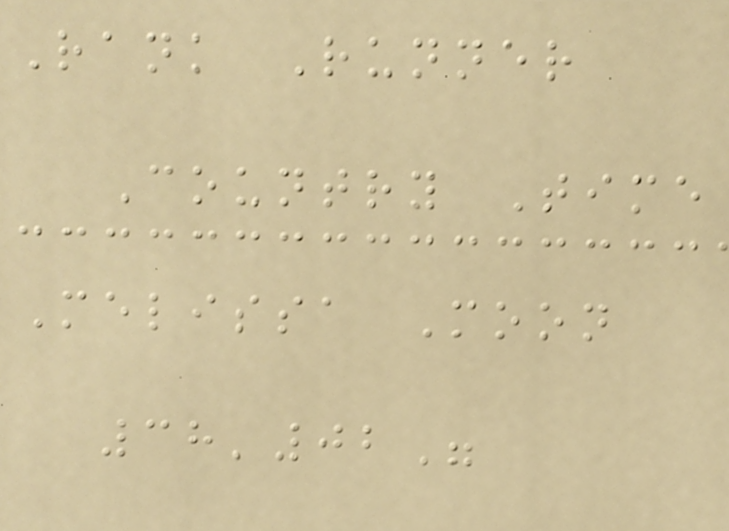Rank Runner
Country Time
Melissa Moon
38'02"
